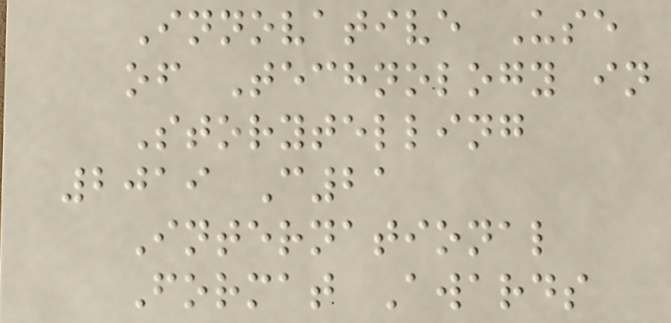Innovative Use
of Technology in
Storytelling
2019 C21
International
Format Awards
